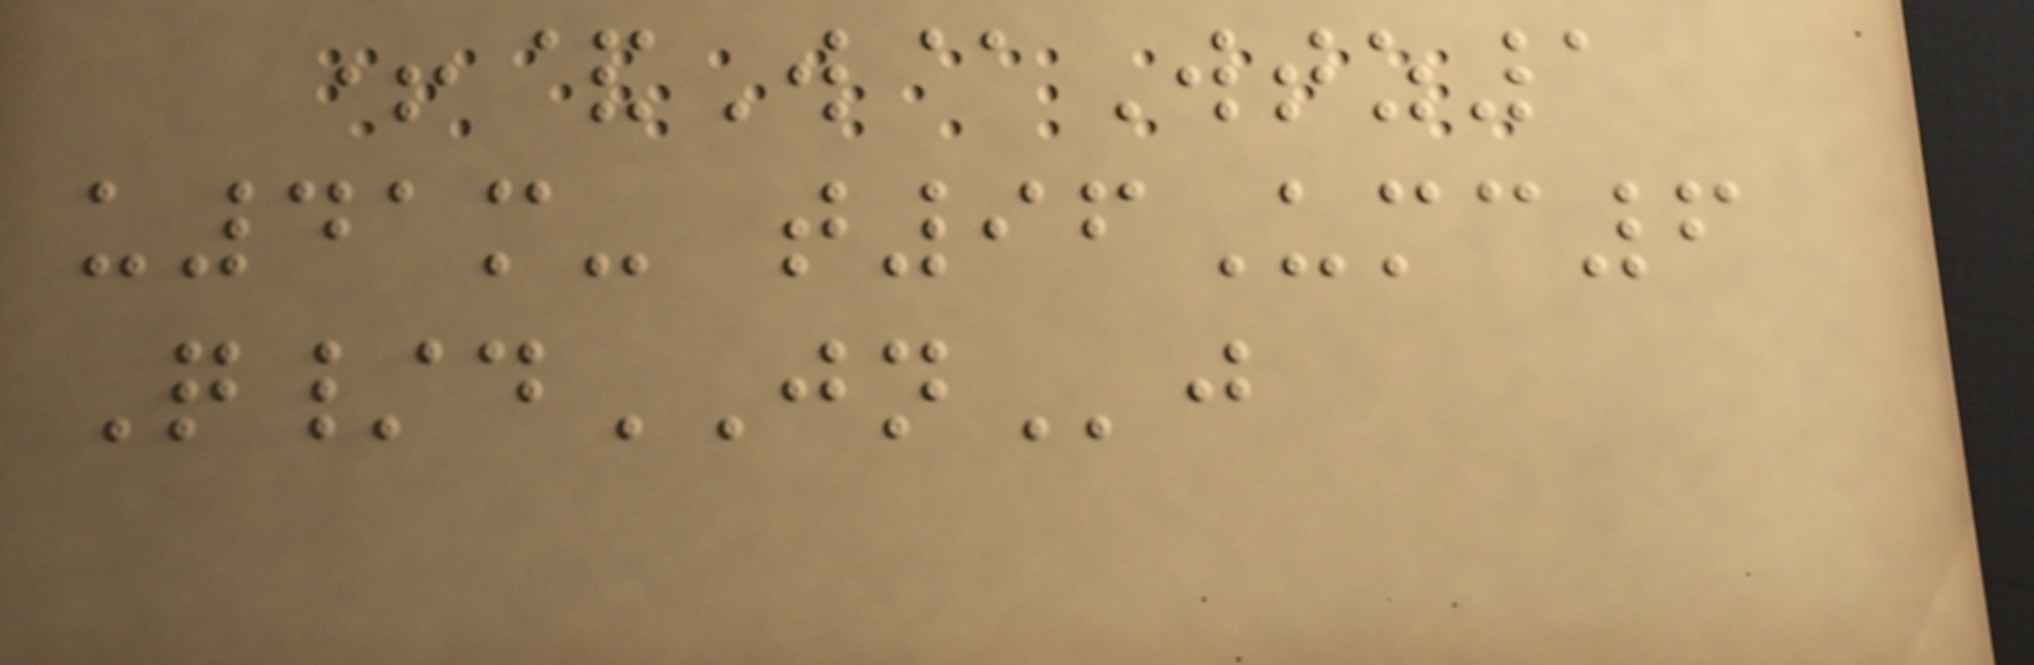+&W@Wtz1
u41m- t96Umc6
Q/dJNj
